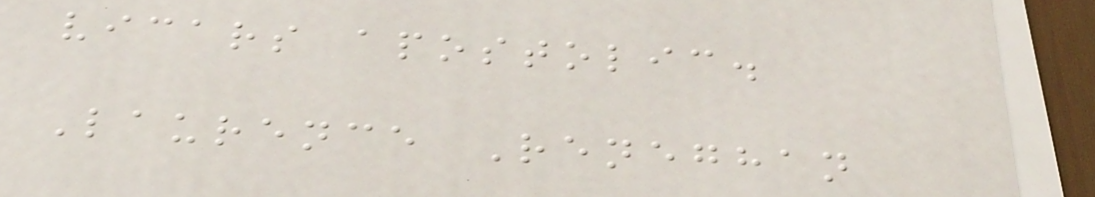vicars apostolic.
Laurence Reneghan
